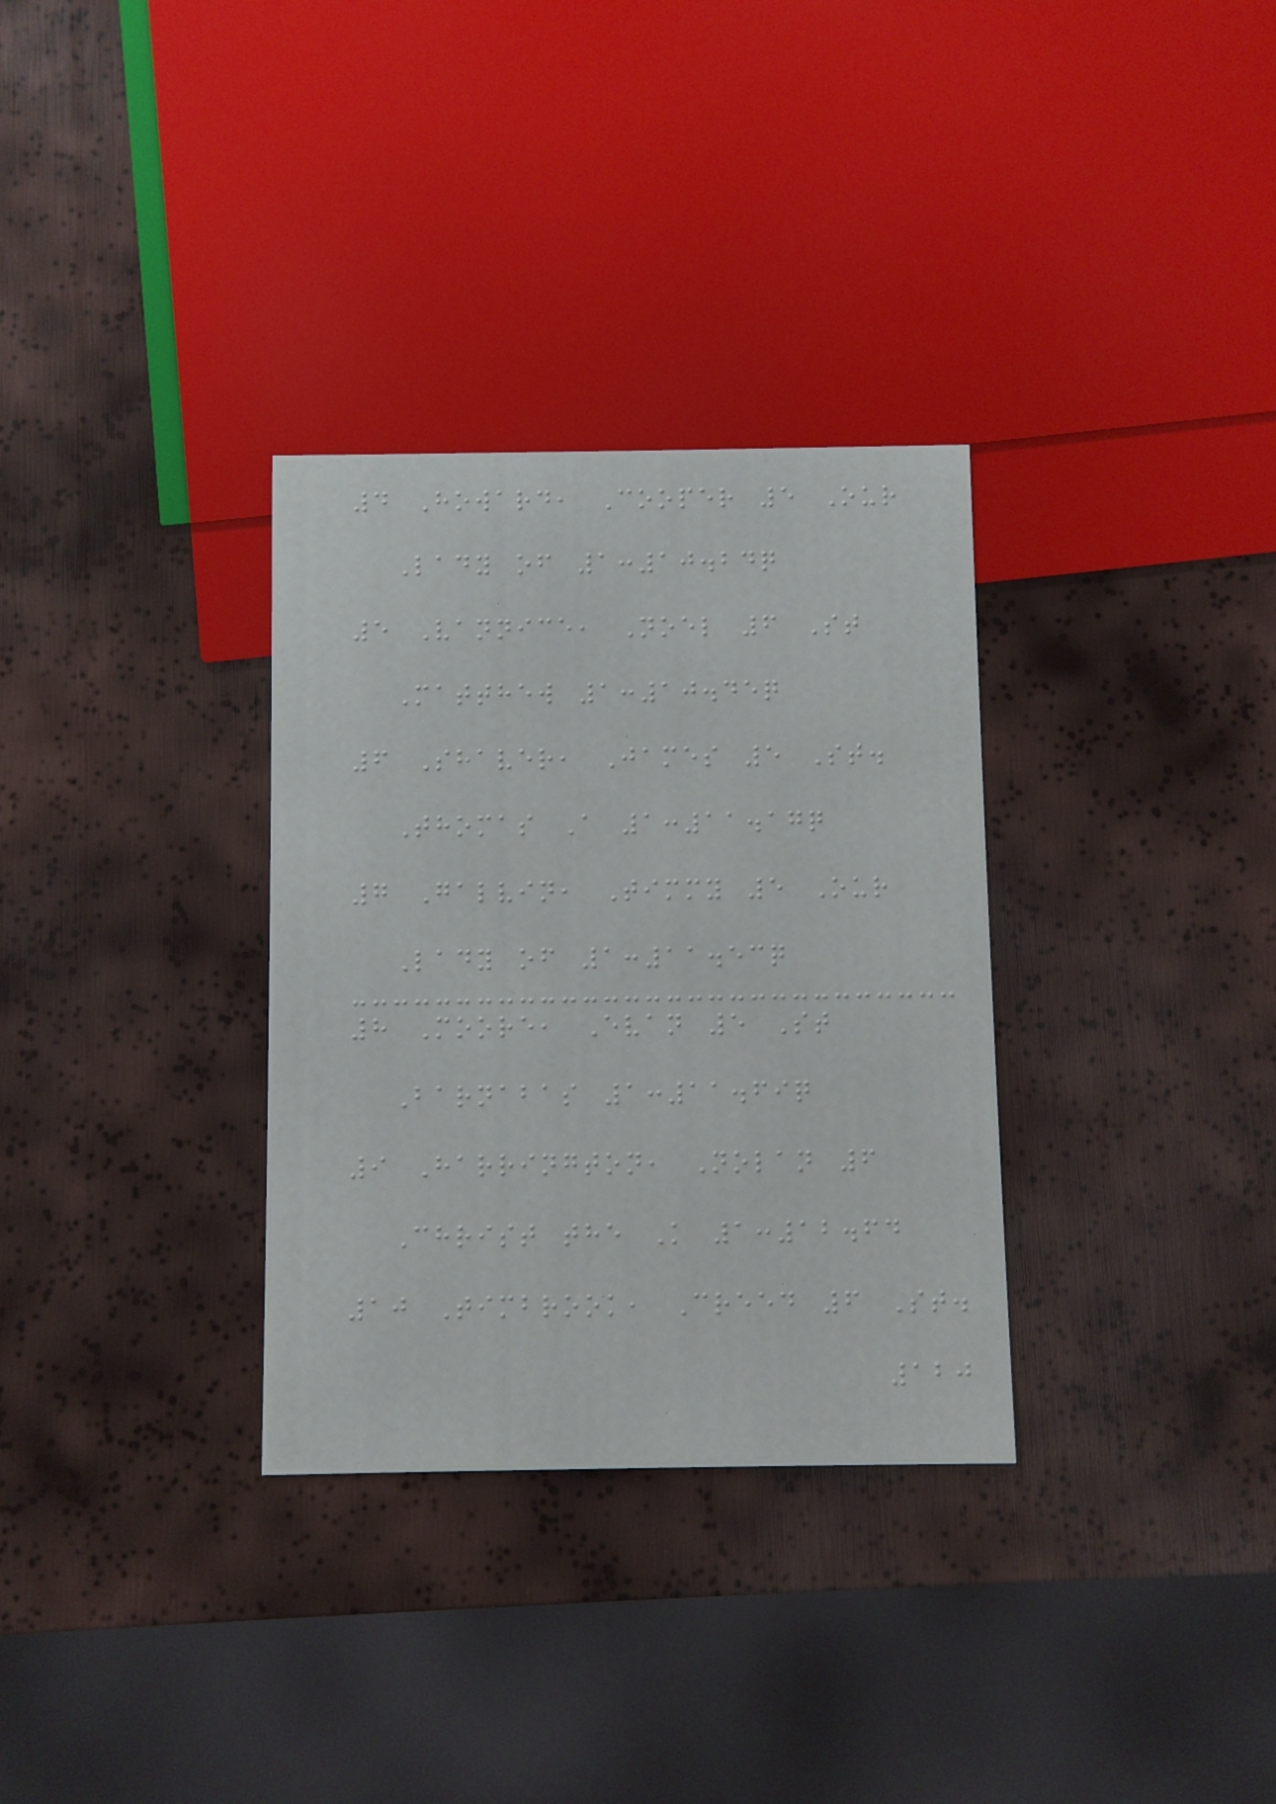4 Howard, Cooper 5 Our
Lady of 1:10.24q
5 Vannice, Noel 6 St
Matthew 1:10.45q
6 Shaver, James 5 St.
Thomas A 1:11.17q
7 Galvin, Timmy 5 Our
Lady of 1:11.53q
8 Moore, Evan 5 St
Barnabas 1:11.69q
9 Harrington, Nolan 6
Christ the K 1:12.64
10 Timbrook, Creed 6 St.
120
